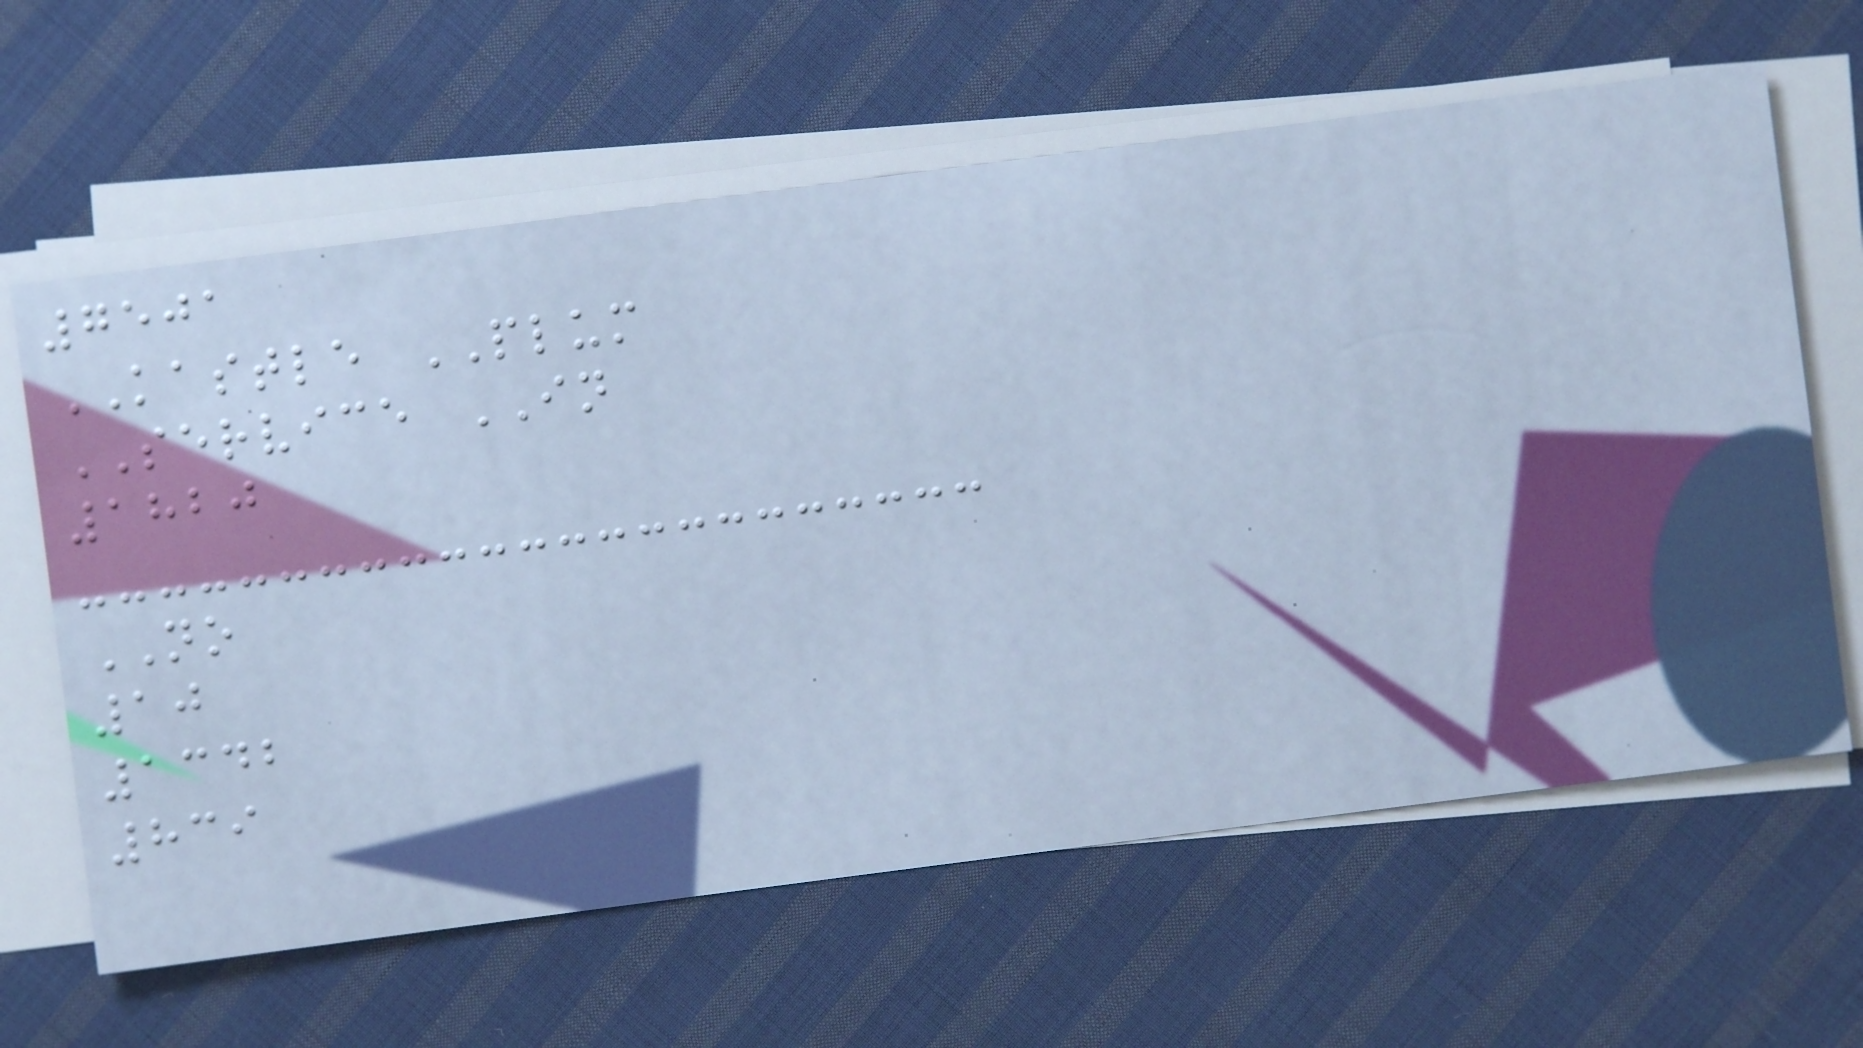7501
KASTLE PLUM
SERVICE IN
1820
NO
10
1342
839
